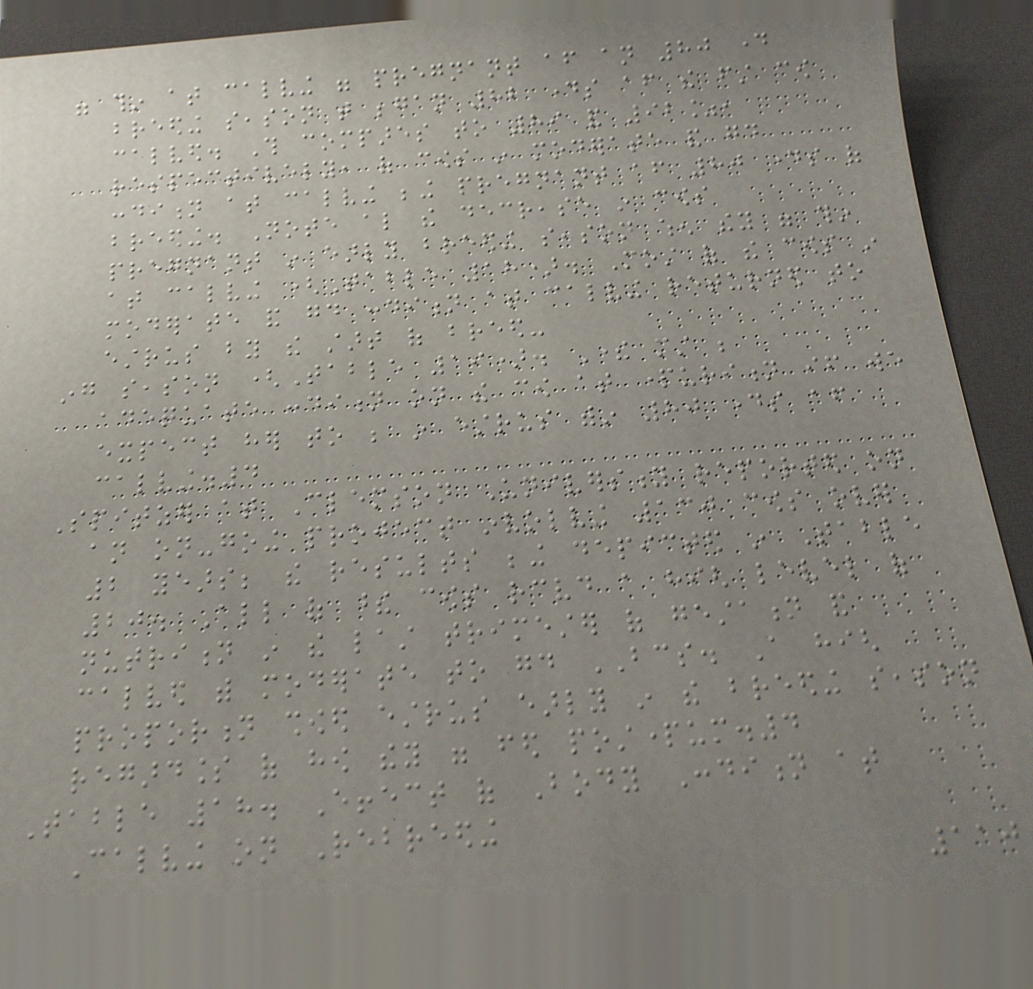were thin at calving were pregnant after an 80 day
breeding season that began 82 days after the first cow
calved. This compares to 89 and 92%,
respectively, of cows in moderate and good
condition at calving being pregnant after 80 days of
breeding. Note also the decrease in cows
pregnant in early breeding season when they were thin
at calving (Table 18). Most of the cows in
moderate and good condition at calving returned to
estrus by the start of breed-
ing season (Table 19). There must be
adequate condition on the cow at parturition if we
expect her to be in estrus within 80 days after
calving.4
Spitzer at Clemson University reported on
an on-going project involving 130 cows over
2 years; the results being depicted in Table
20. All of these cows received a high level of
nutrition in the last trimester of gestation and
calved with moderate to good BCS. A high
proportion showed estrus early in the breeding season
regardless of how they were fed postpartum.4
Table 18. Effect of Body Condition at
Calving on Rebreeding
110
